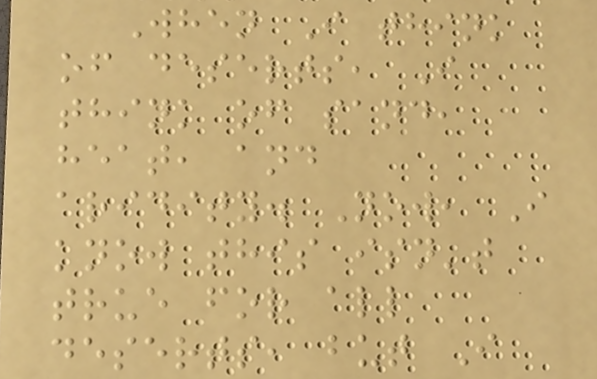When I think
of deserts, I
think of sand,
heat, and
aridity. Now, I
know this isn't
true for all
deserts, but I
